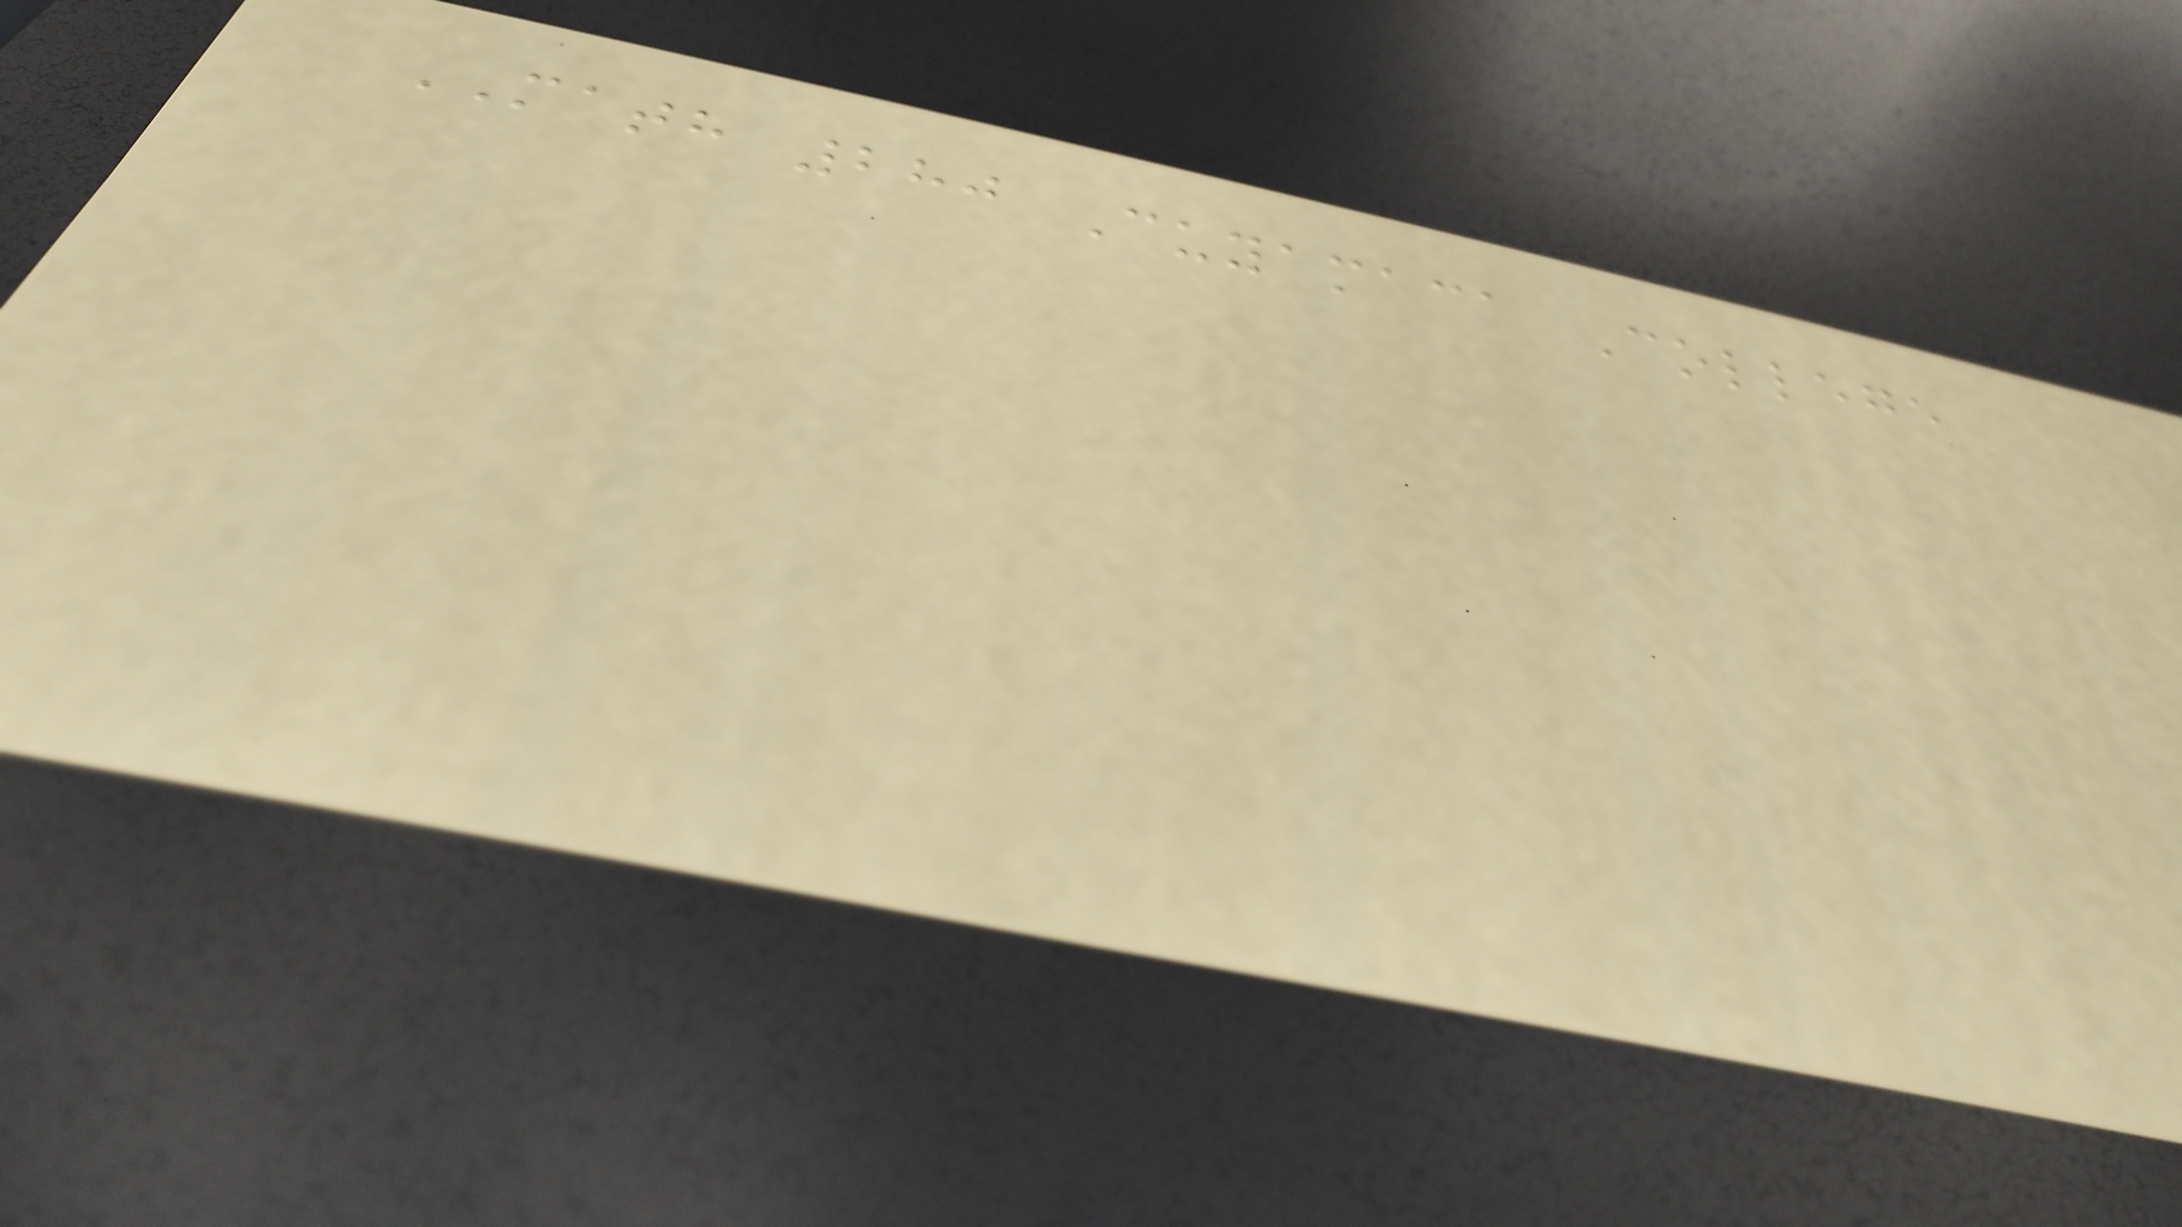MATH 280 Cuyamaca College
